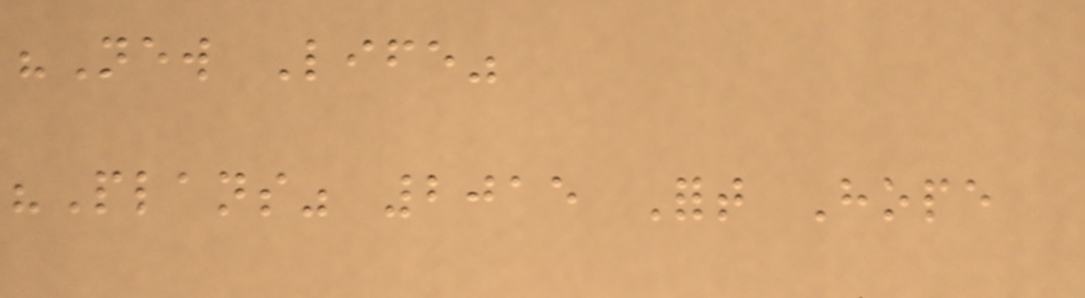"New Life"
"Plans" 2015 Fort Hope
